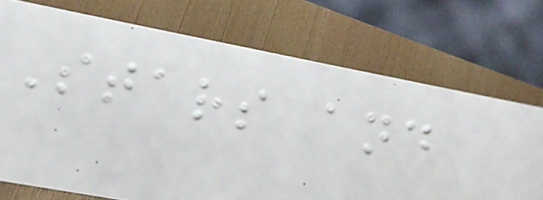Stars and
